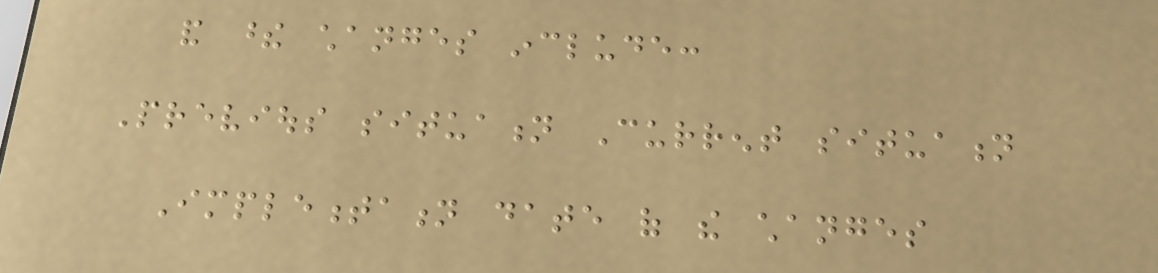and these changes include:
Previous situation Current situation
Implementation date of the changes
